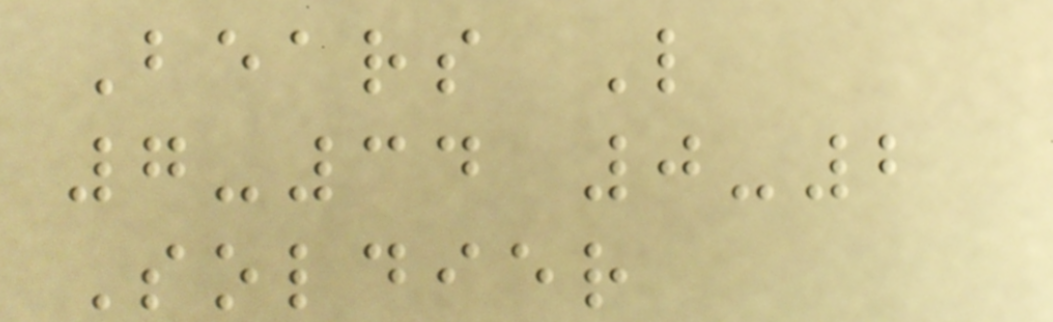Bears L
7-34 0-2
Soldier
